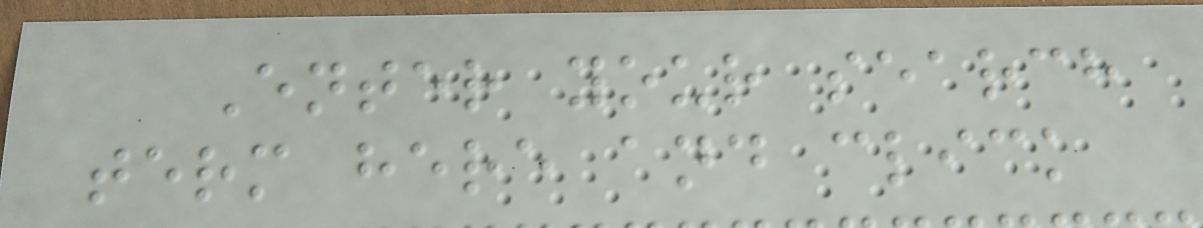Enter your search
term here and click
